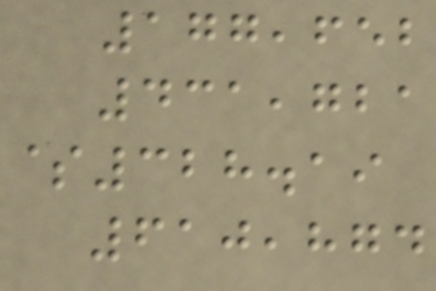177,652
431,721
$328.19
610,874
